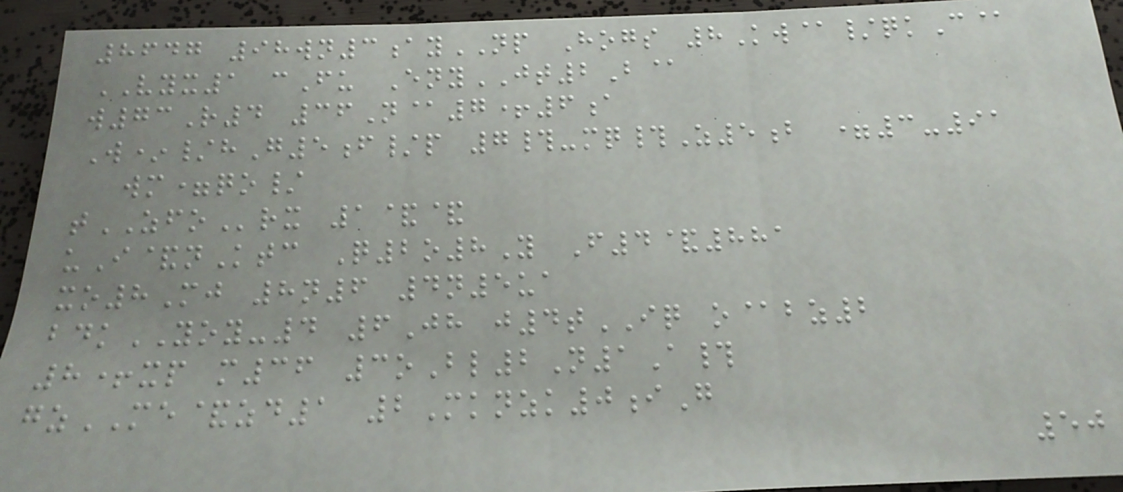8647 98wn3ayNP Hogs 8Kw@/qkC@
VYX1 cFu EnyJT2B@
w73R4 36N@7+6a
W*/hG5f/p 7#-mq#Z5b =3-91
wm=qo/
tZFOrx 1&&
uI&nKtc Q2o8Y F4&881
xo8Mj 8n6 4n5ua
bdkYOY-4 6Jh j4tIQ o@bz2
8+xp m36 3oBl2N1A#
gzME&zd1 2Mknzk0iG
50
